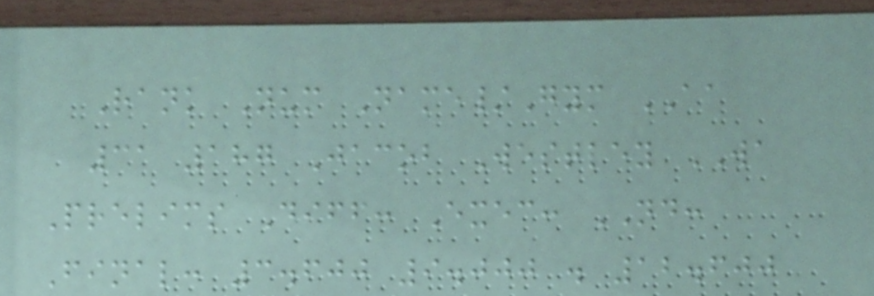Rank Num Name/Gym AA
31 187 Jacob Westley WA
Prelims Diff: Exec: ND:
Final: 3.600 9.000 . 12.600
